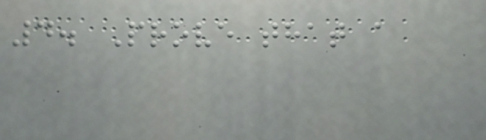4. Prove that a
